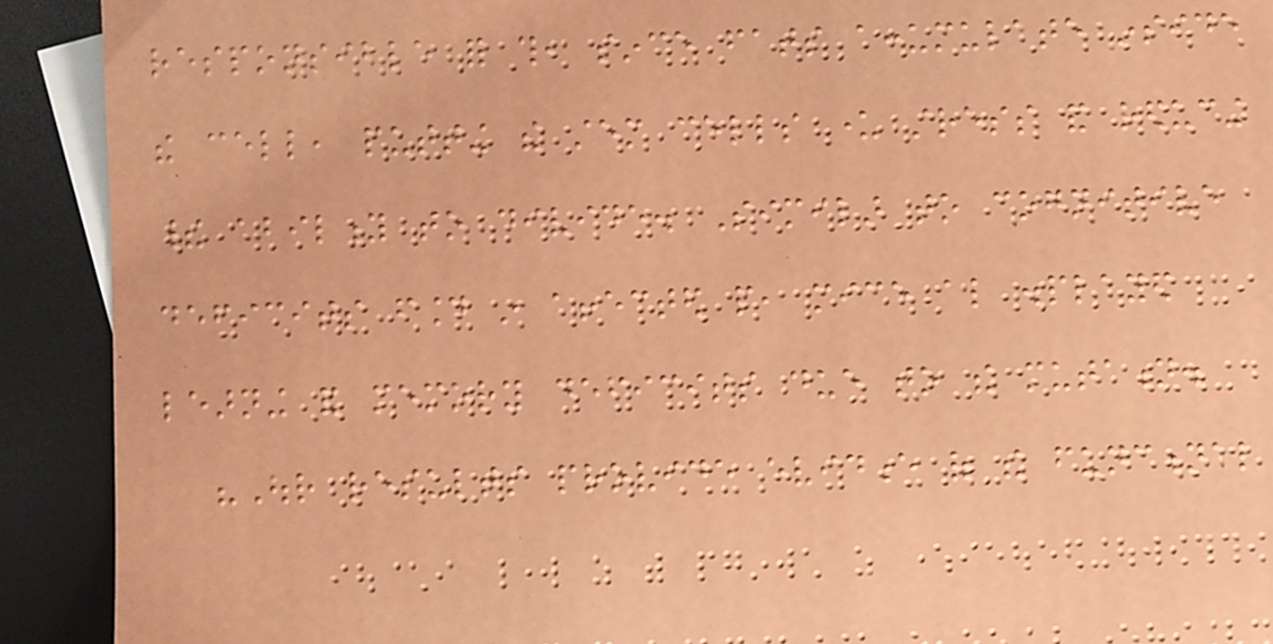responsible for this, since fats accumulate inside
the cell, putting the stem cells under stress and reducing
their ability to divide. Similar to cognitive
deficits found in affected people, mice also displayed
learning and memory deficits due to the mutation.
"Our results provide evidence of the functional
